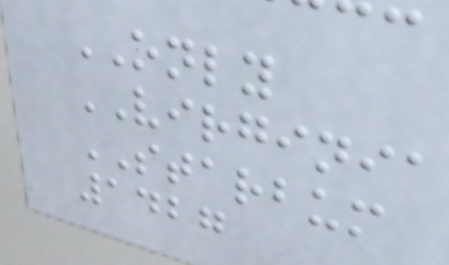ONLY
VIRGINIA
STARBUM
1427
